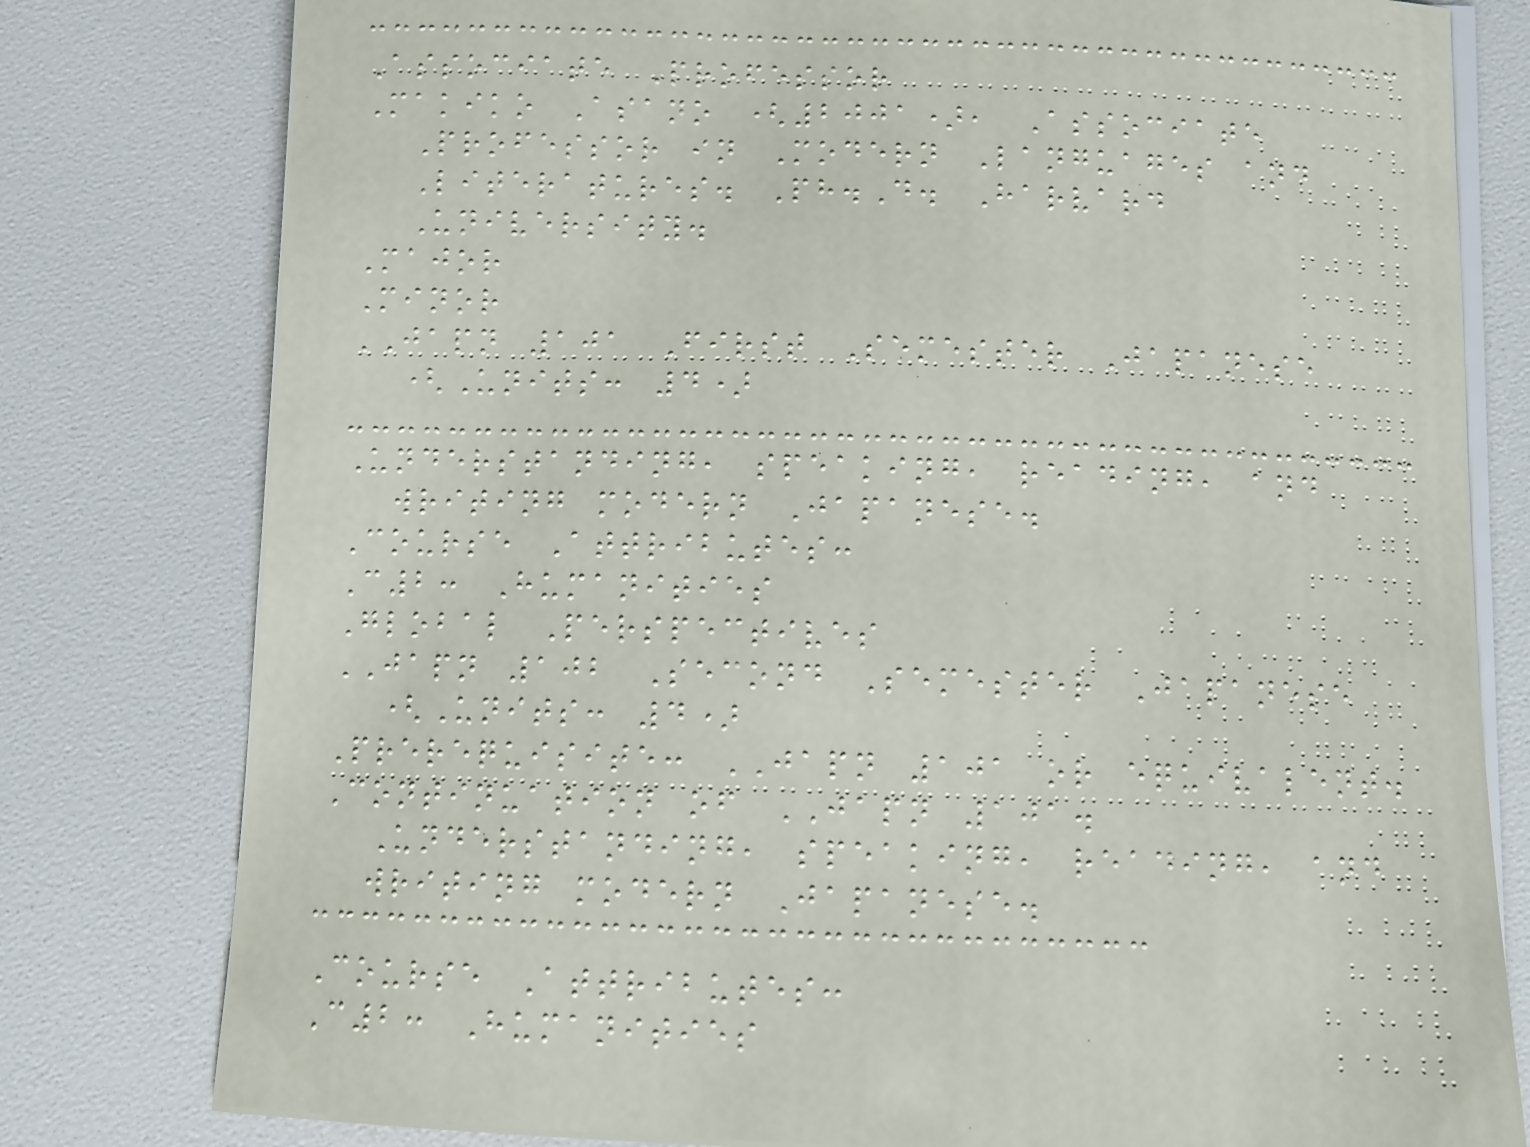Associate Professor
Makiko Asano (2001), Associate
Professor in Modern Languages and
Literatures. Ph.D. Harvard
University.
Major
Minor
JAPN 101 First Semester Japanese
(Units: 4)
Understanding, speaking, reading, and
writing modern Japanese.
Course Attributes:
C2: Humanities
Global Perspectives
JAPN 102 Second Semester Japanese
(Units: 4)
Prerequisite: JAPN 101 or equivalent.
Continuation of JAPN 101.
Understanding, speaking, reading, and
writing modern Japanese.
Course Attributes:
C2: Humanities
